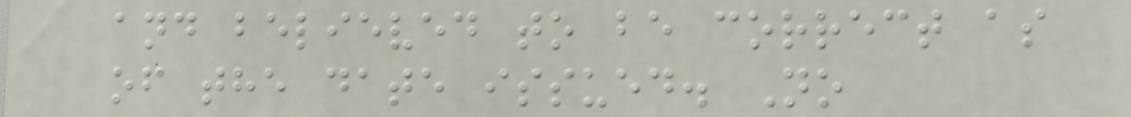and believed to be correct as
of the date issued. No
